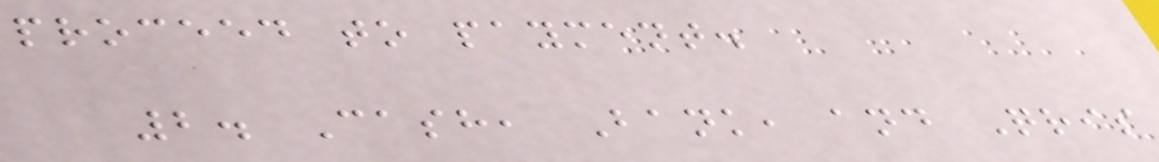proceed to payment.
2. Cash, Bank, and Qris
